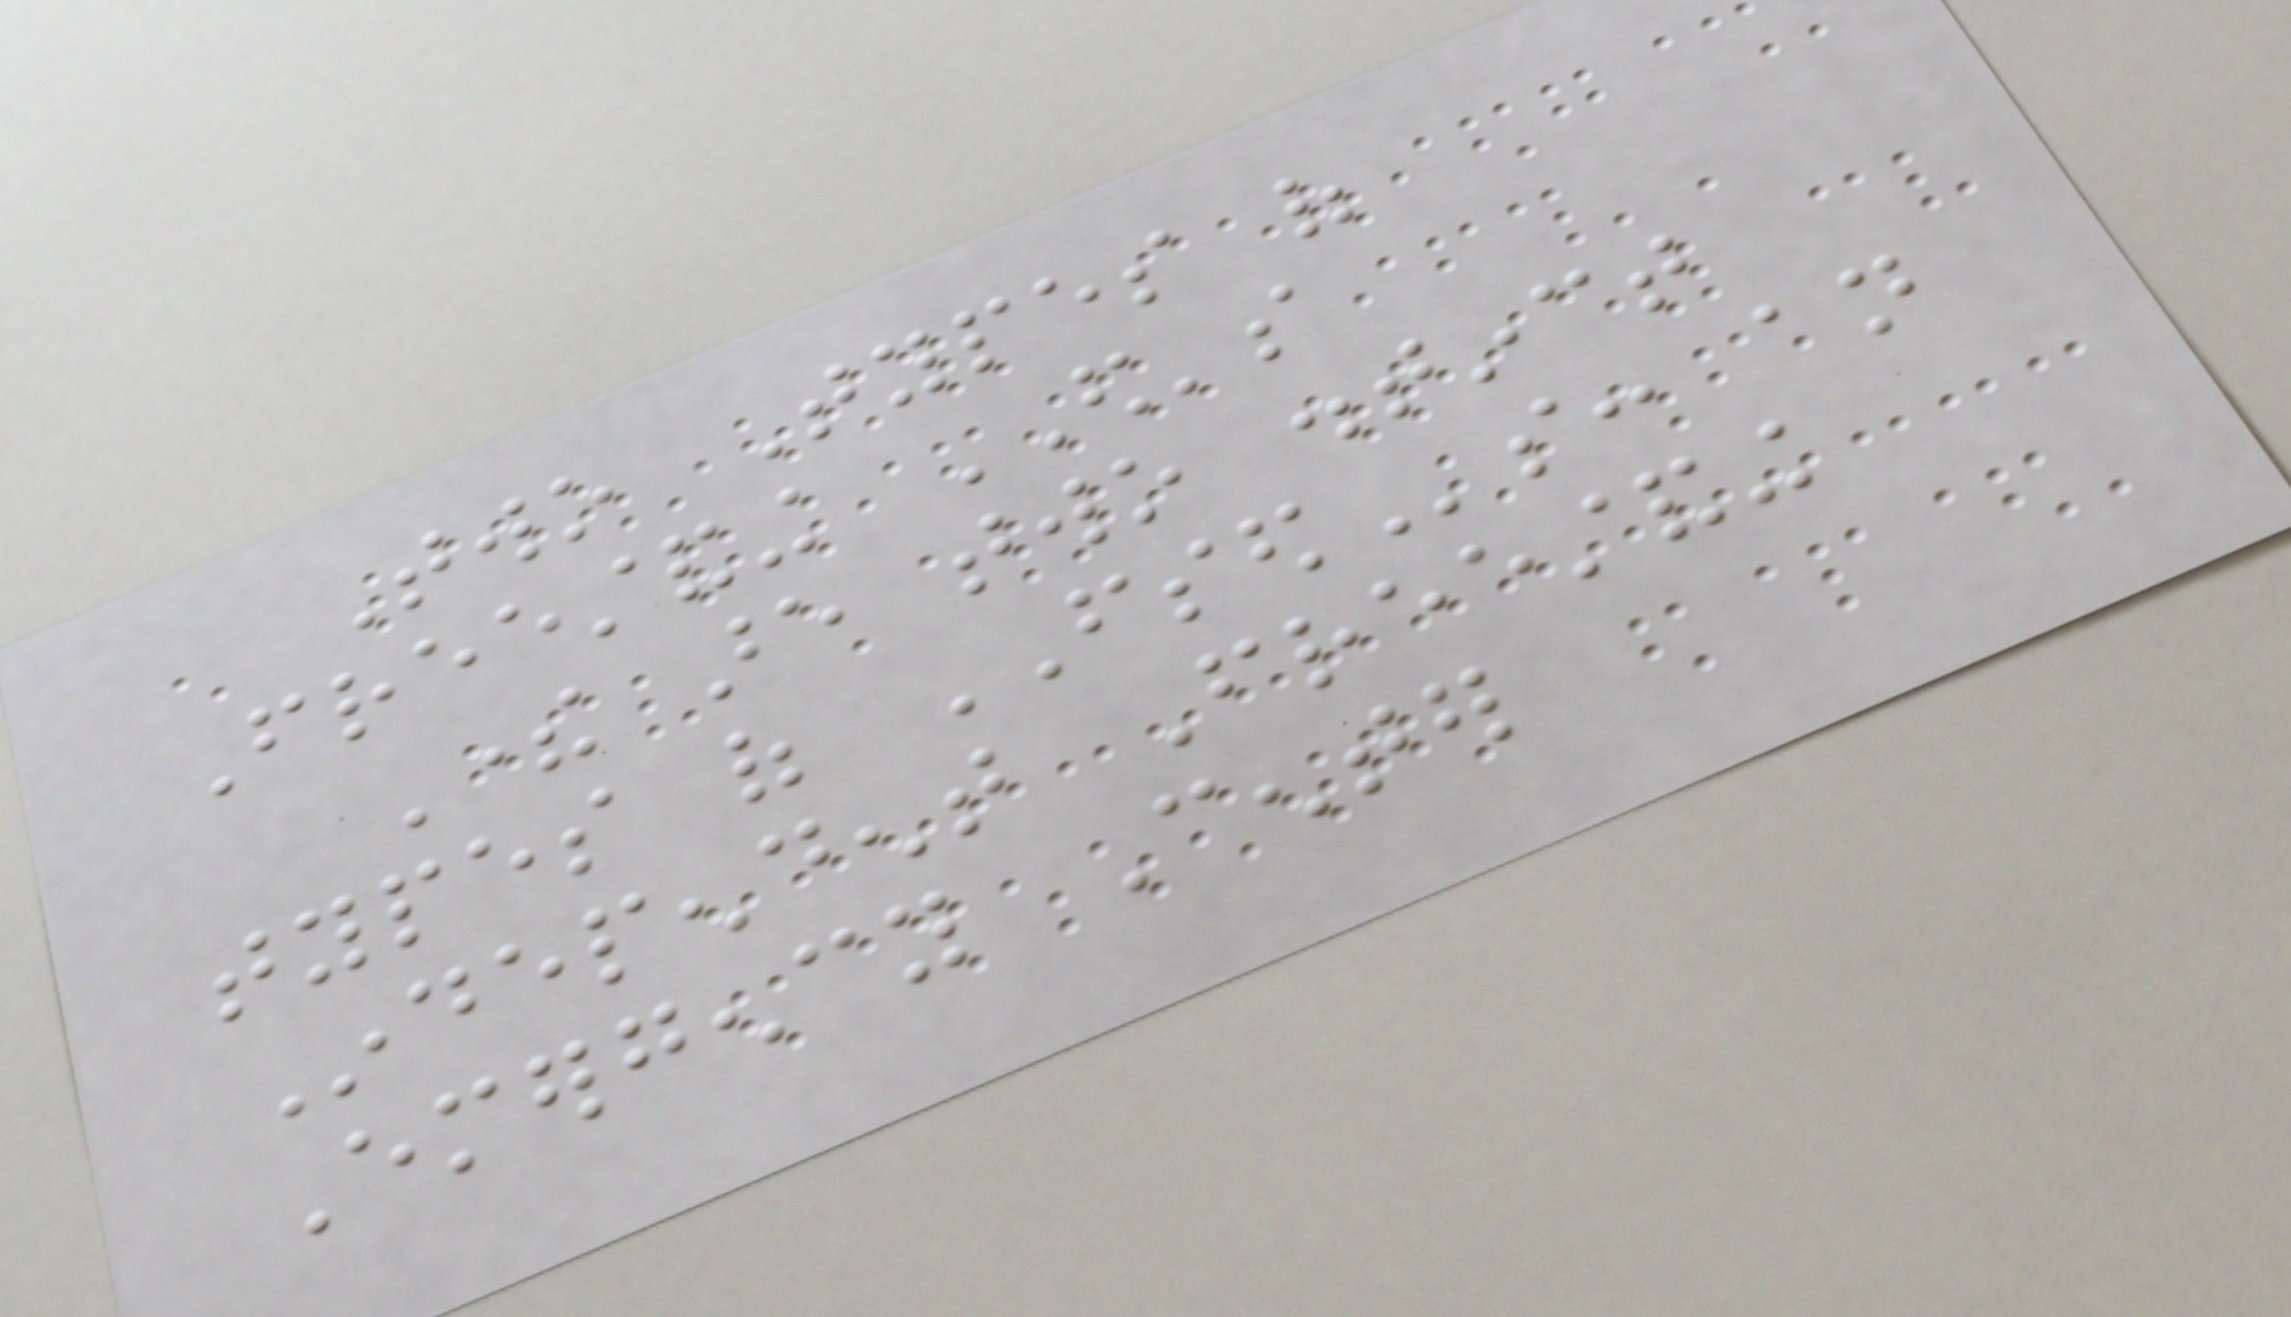Two Types of
Freestanding ED's
There are two distinct
types of FSEDs: an
Independent Freestanding
Emergency Center
